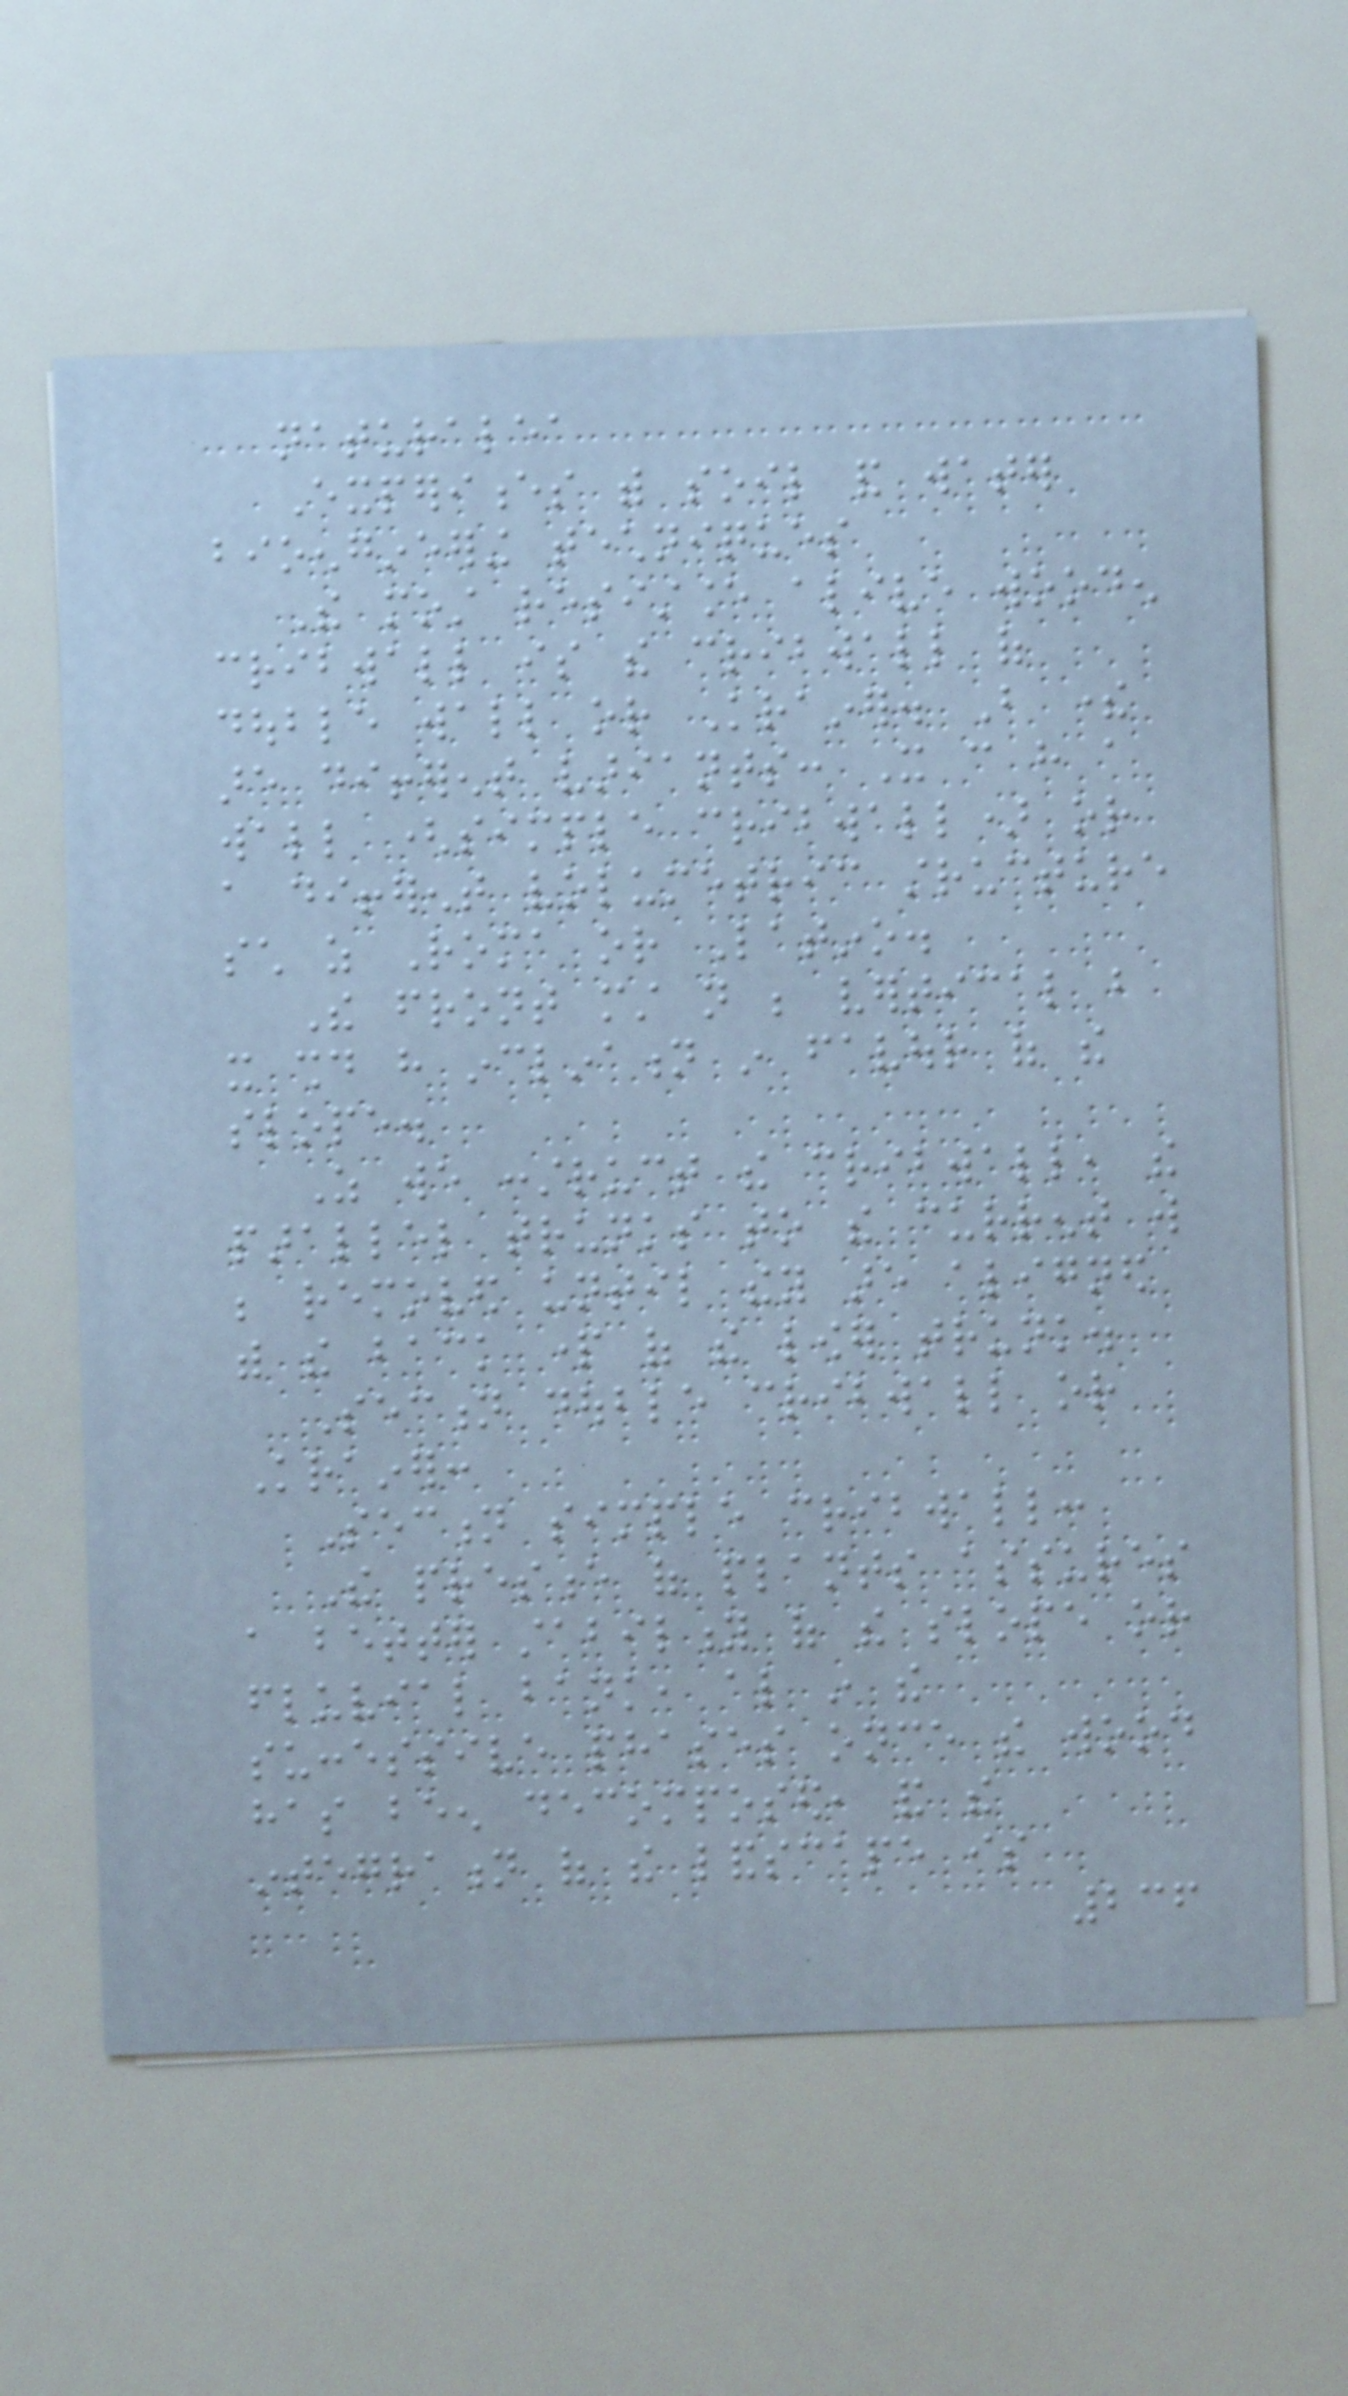naturalea
Experiences with soil and water
bioengineering techniques
The most resistance alive wooden
cribwall is the cribwall of
double wall or Krainer. But there
are different variants: It can have a
wall (simple cribwall) or
a different volumetric structure
such as Roma or Latino.
The front must not be vertical but
it should have inclination in favour of the
slope.
As we construct the cribwall, the
parallel trunks to the current will
be removed until they are aligned
with the back part of the lower trunk.
Section double cribwall or
Krainer:
Section simple cribwall:
The presence of plants assures
a better stability of the slope or
fluvial bank, also in the
successive phases once the wood
has been decomposed, and the
integration of the landscape is
236
